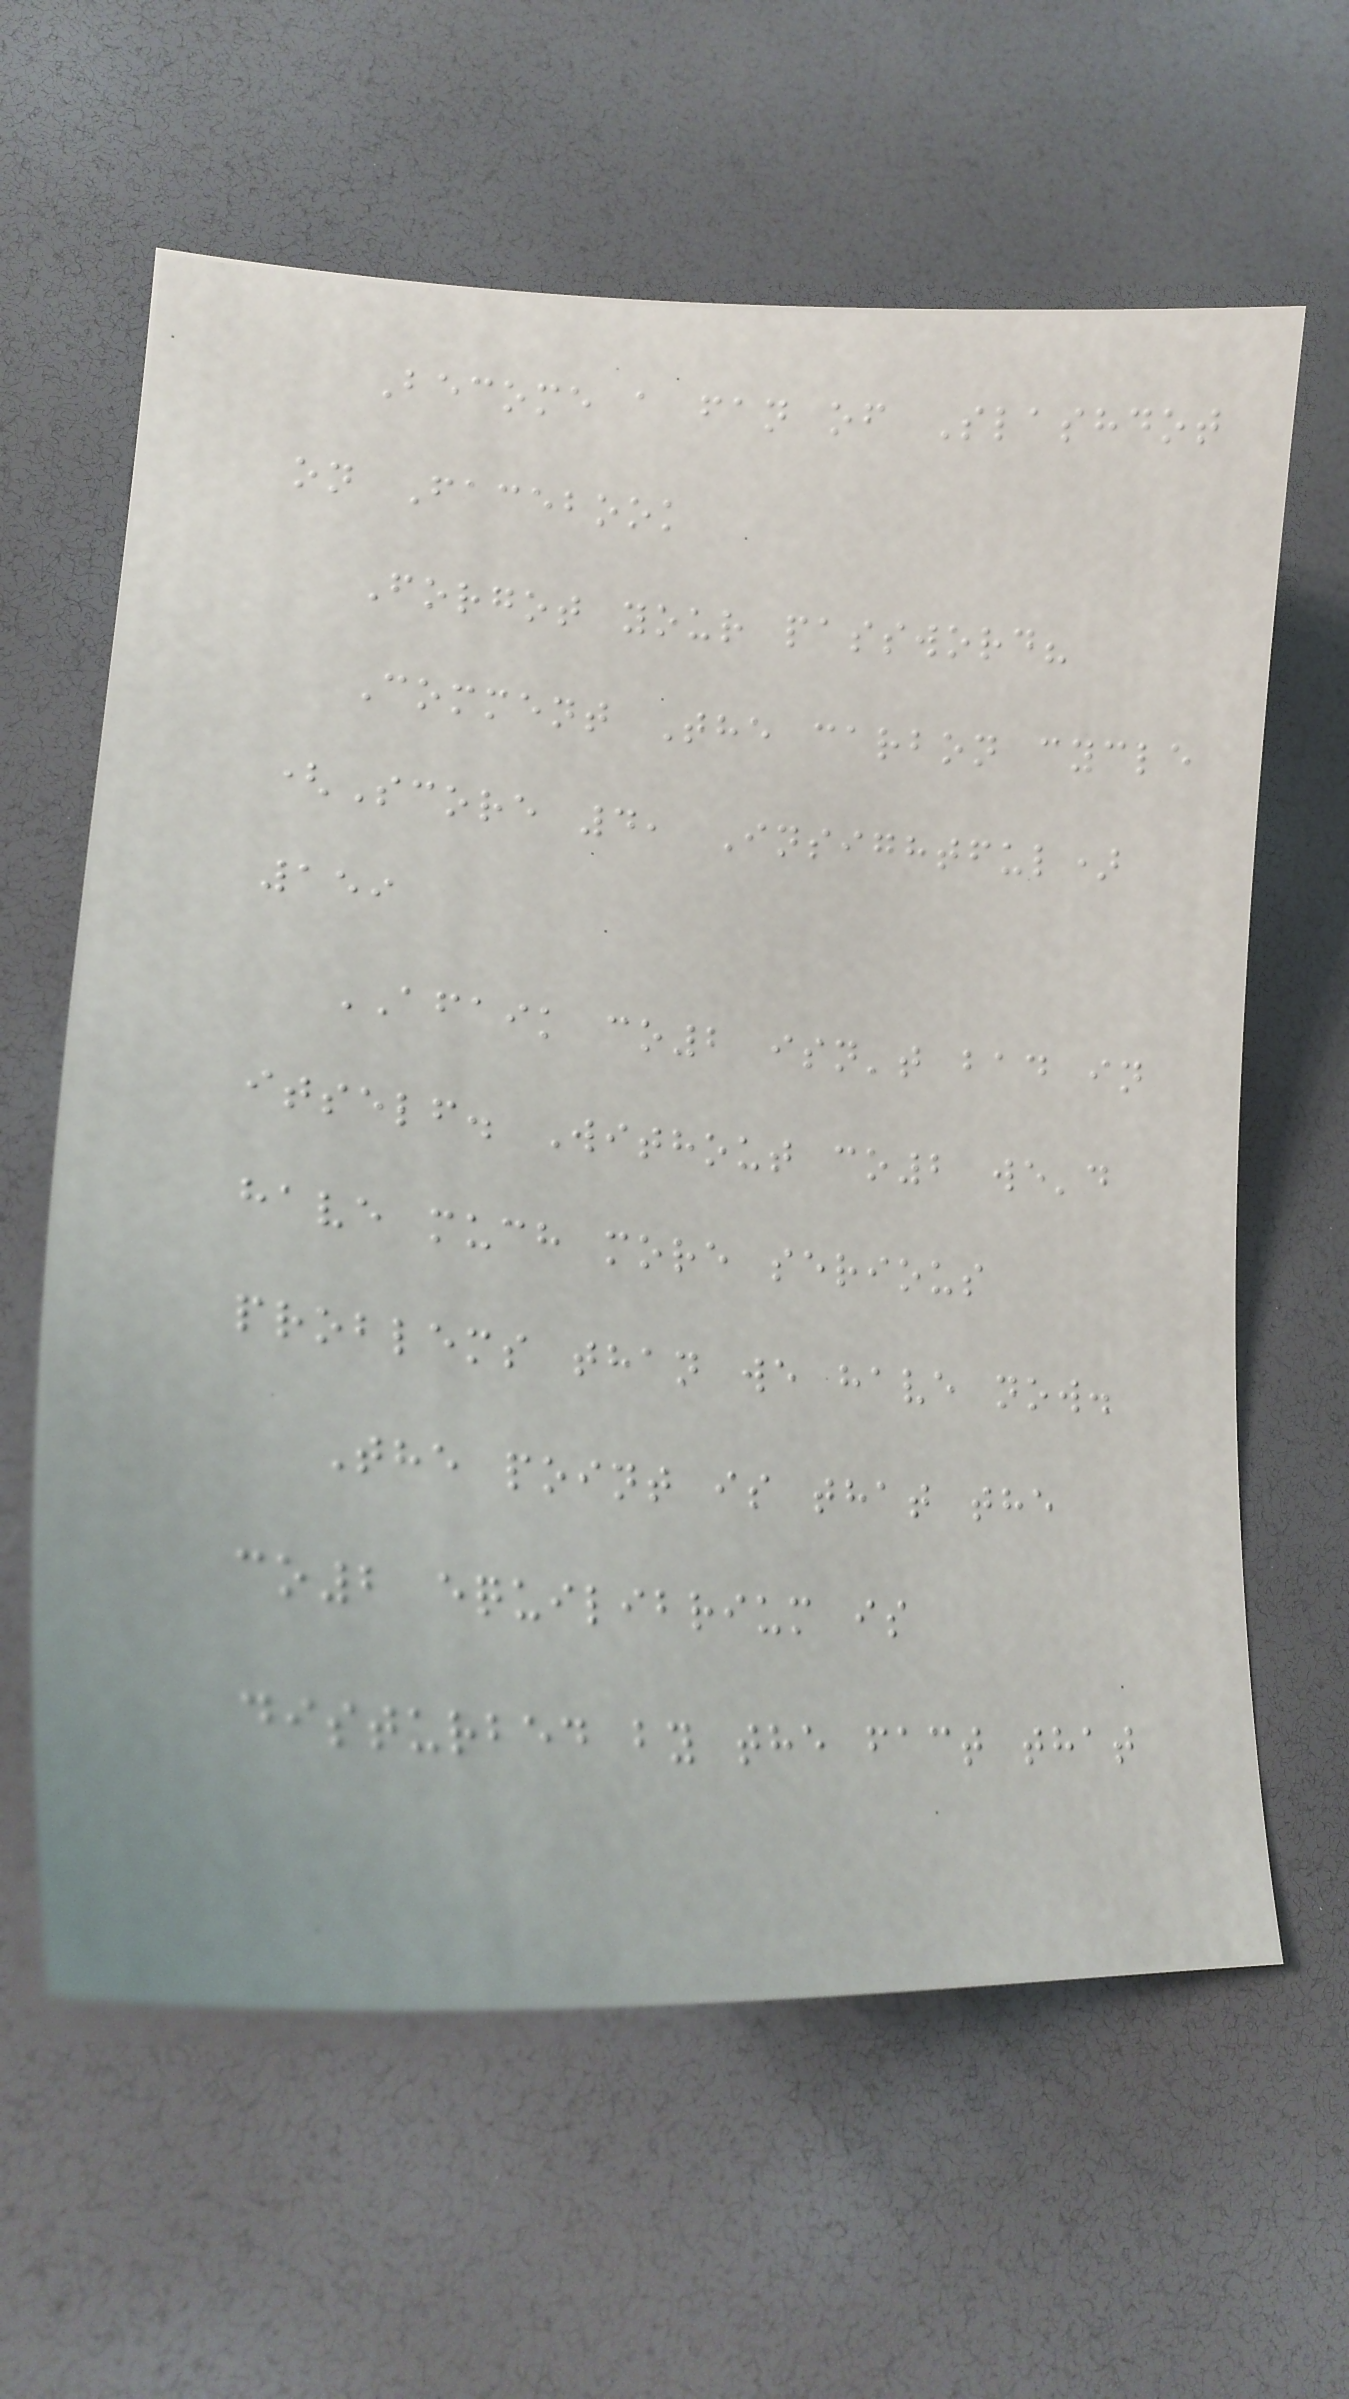Become a fan of Slashdot
on Facebook
Forgot your password?
Comment The carbon cycle
(Score 4, Insightful)
159
AFAIK co2 isn't bad in
itself. Without co2 we'd
have much more serious
problems than we have now.
The point is that the
co2 equilibrium is
disturbed by the fact that
